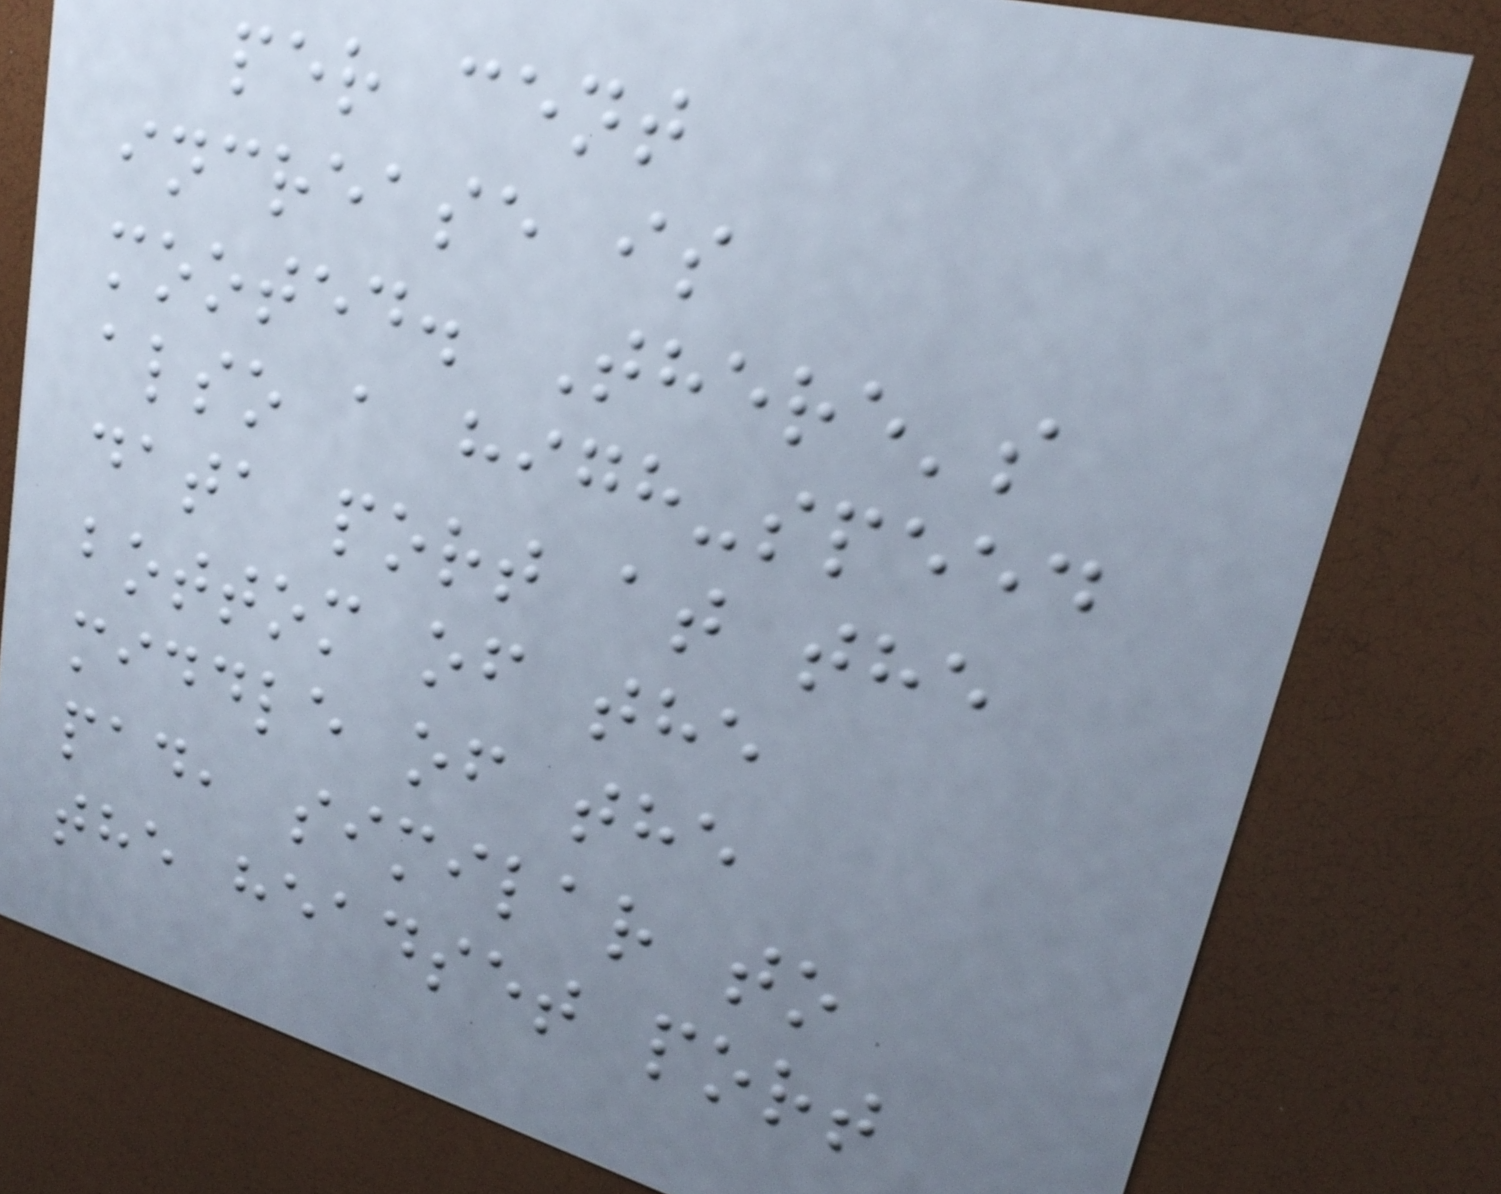per cent
increase is
mooted. There's
also a high-speed
data port at the
bottom of the
middle of the
pad, similar to
the headset port
